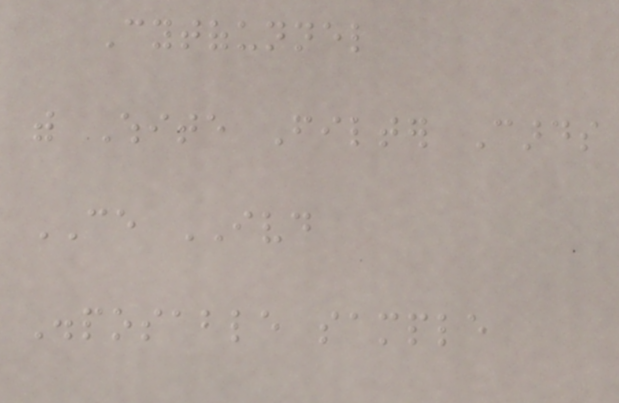Cytofunnel
with White Filter Cards
CE IVD
Disposable sample
